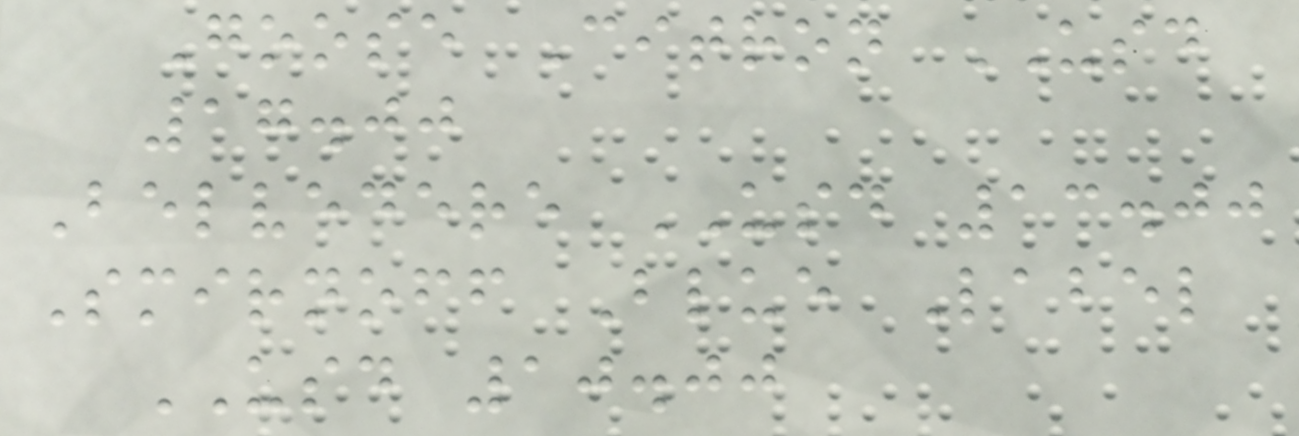Goose Citron USD
17.00
Belvedere USD 13.00
Smirnoff Blue Label
USD 10.00
